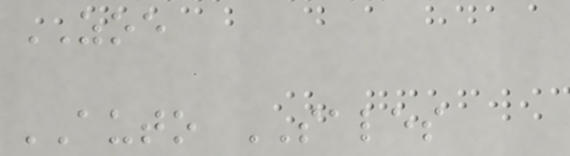ZOE
AUTO SALES
